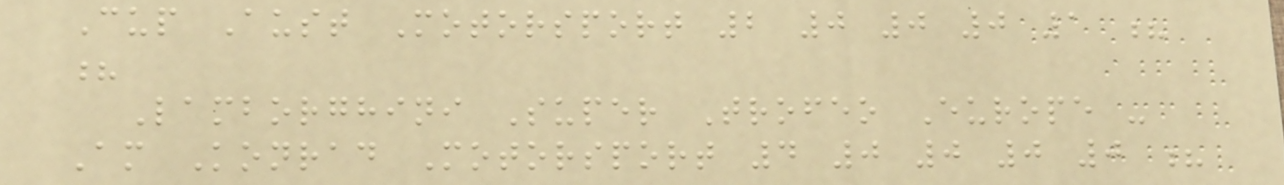Cup Aust Motorsport 2 0 0 0 1 ?
?
Lamborghini Super Trofeo Europe -
Am Konrad Motorsport 4 0 0 0 0 ?
